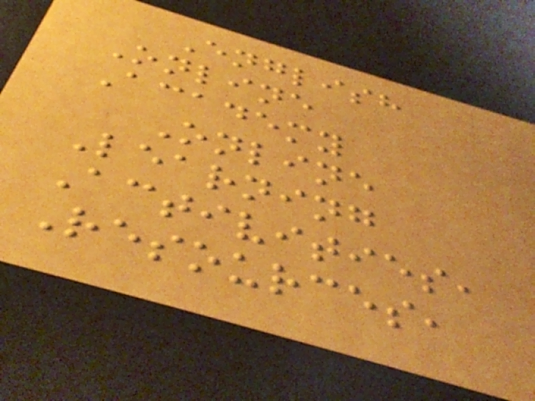English
Online
Academy
Online
Learning
Activities,
Resources,
